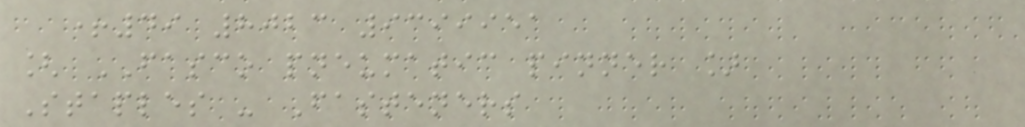+49 8023 9399951
[ FASCO pneumatic pinner ]
Staples - Fasteners
